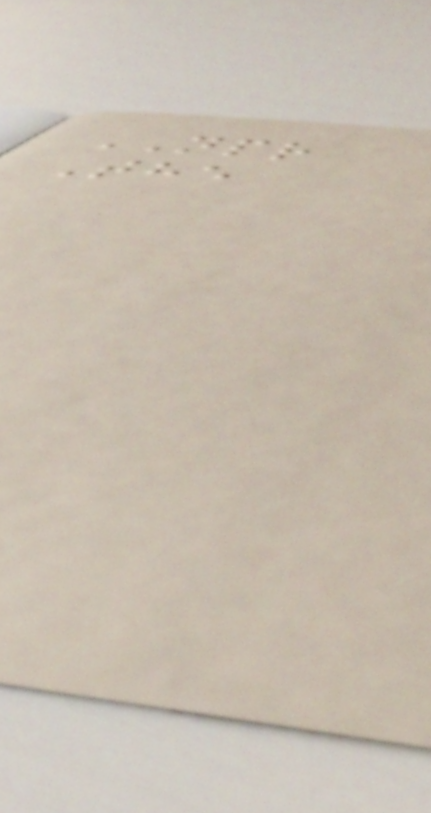NPR
The
